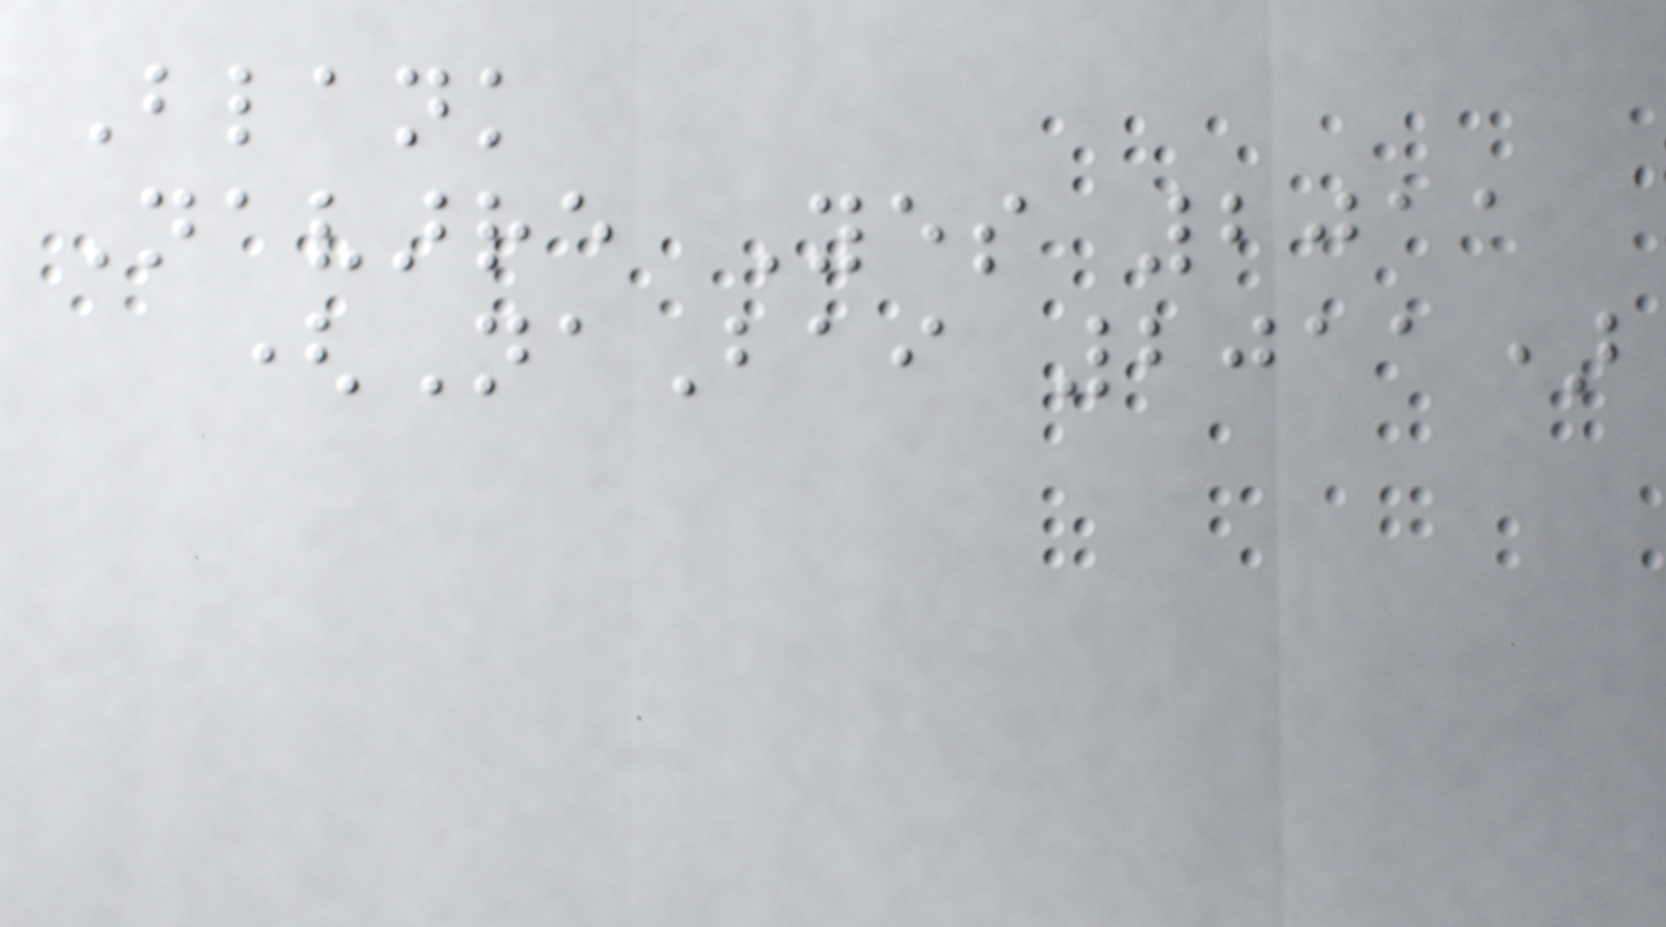Blank
Navarre Yes 2011
(NaBai 2011)
